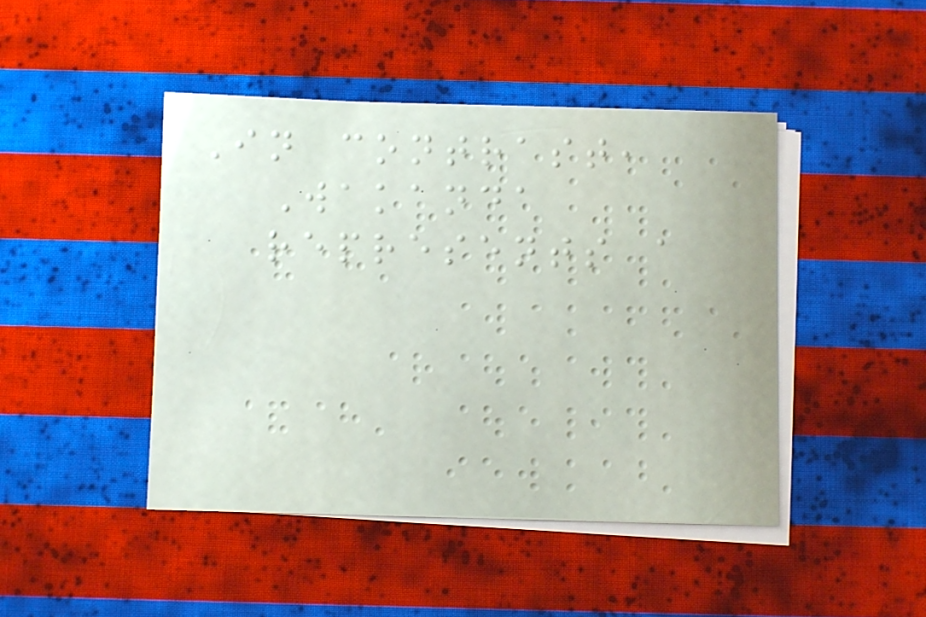In contrast,
Wakanda
represents a
